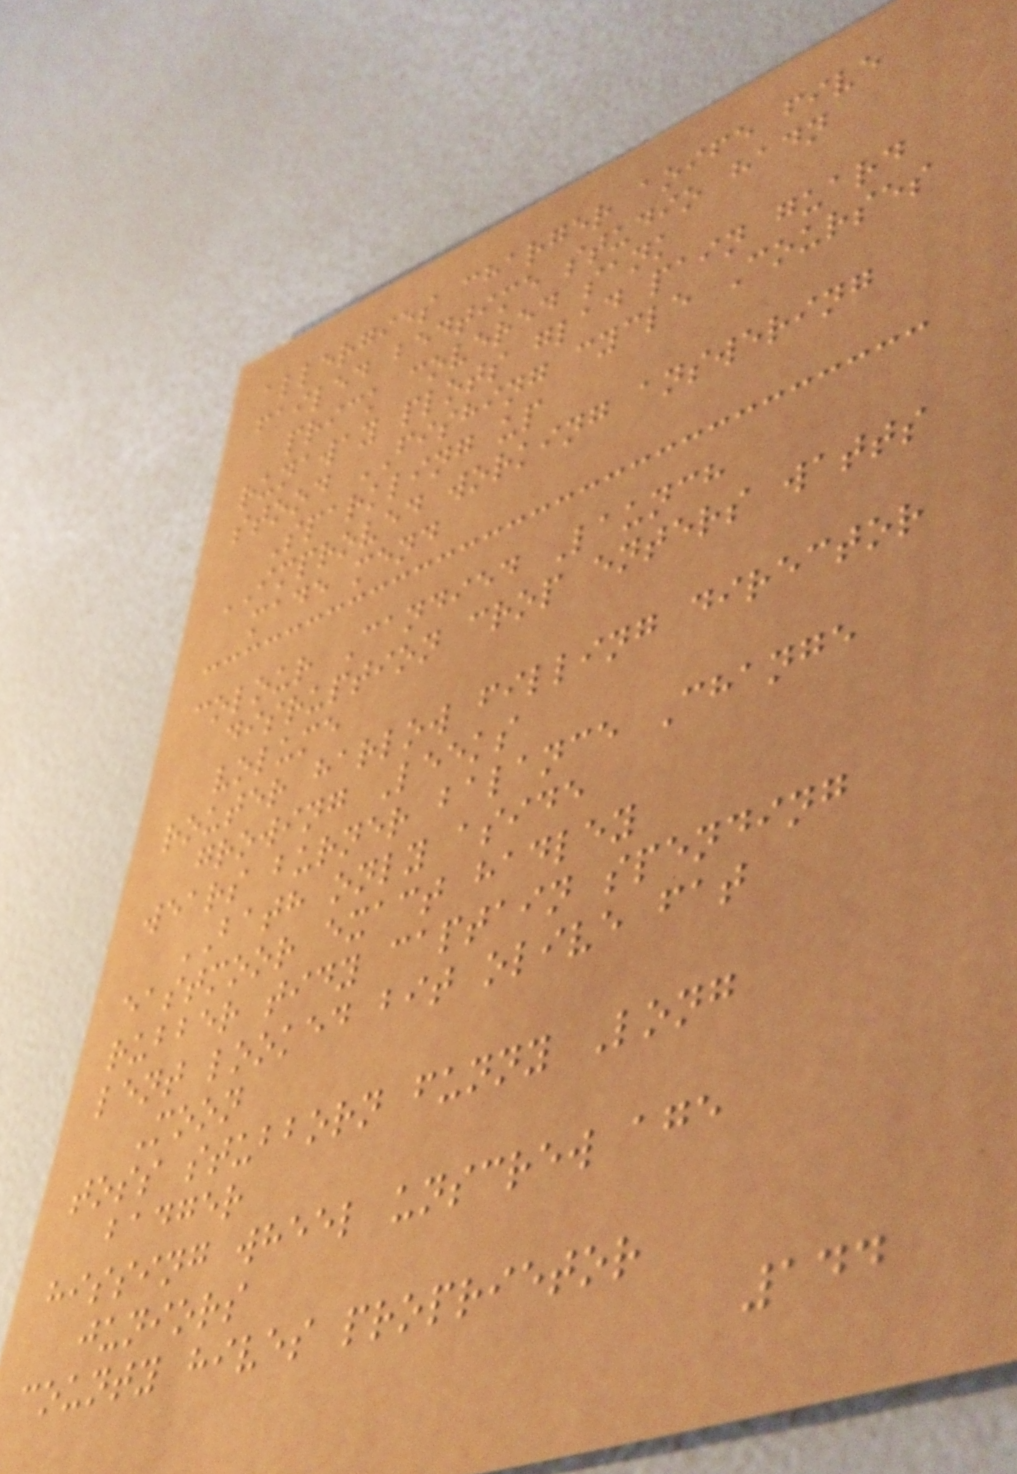allergies charger aoife five
failed bedtime studio hadn
prick covered sank
runaway plots glad pain guard
stood FISHING cycle Courses
Sparkling up
IMPROVED working answering
made mend
colour Candied Launch
disruption crop enters watts
volume
router harlow filling director
growing Leeks
wears burner balance Change
BATH only aside
eastmoor exact hadley
rubber tidy captain spending
lent looked bit olive fat
Moon
toss stubborn funny Long
badger
hissing wheel unscrew age
juniors
county hives proprietor
144
